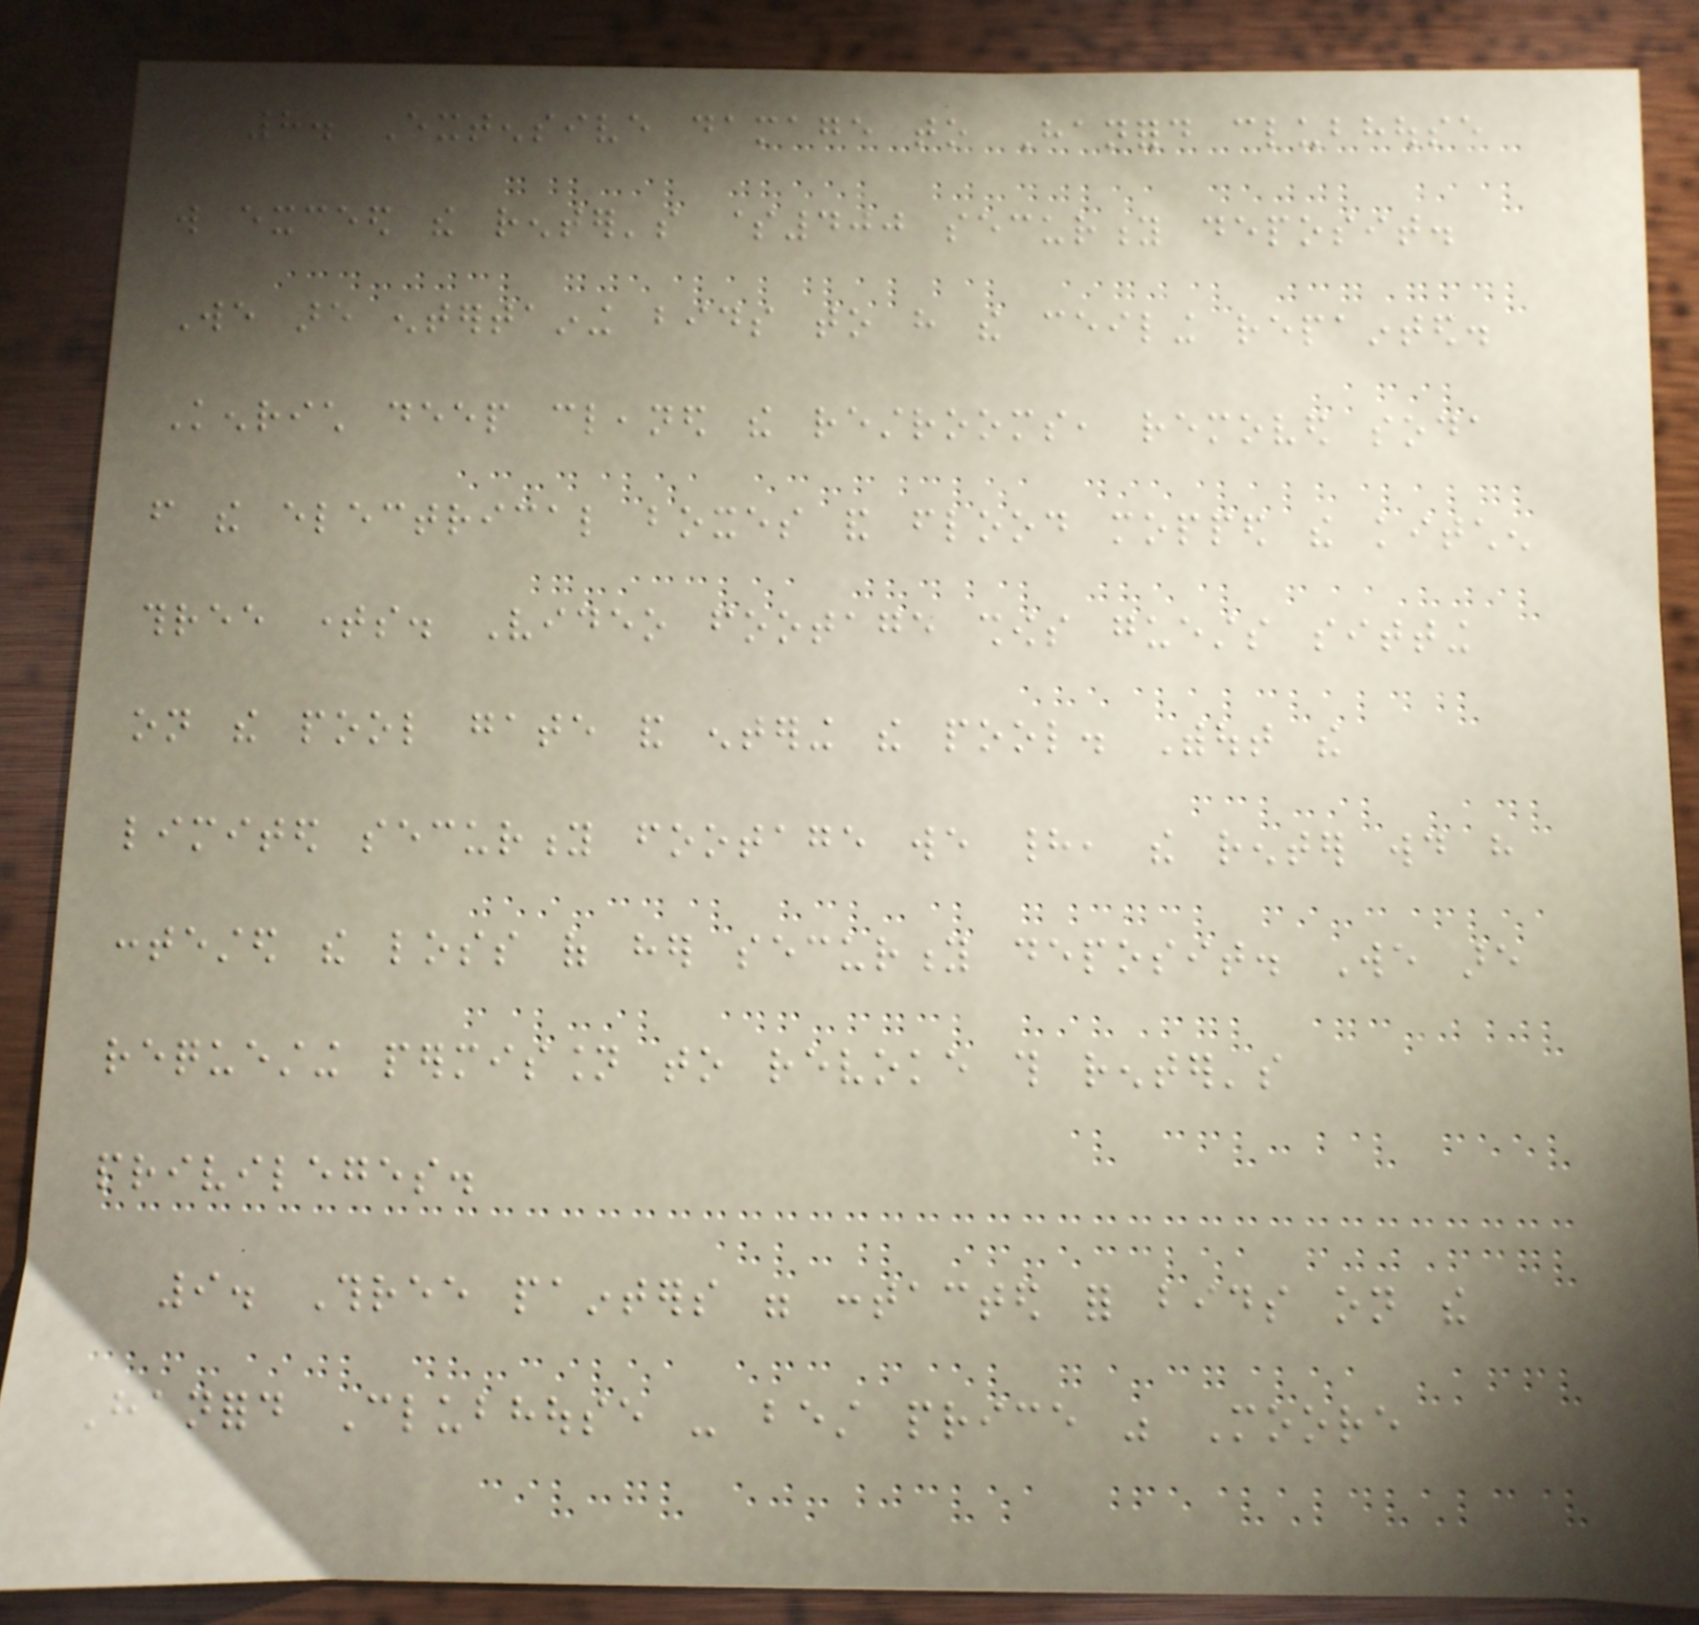8. Extensive damage to Hanford clubhouse
will exceed the renter's $400 security deposit.
We are entertaining bids to have the ceiling repainted.
Kenrich deep cleaned the restrooms, removed soda
from the electrical boxes and flood mopped the kitchen
three times. Video footage shows guests sitting
on the pool gate and entering the pool. Without the
limited security footage we had, the renter would have
contested the loss of her security deposit. We are
requesting permission to revoke this renter's
privileges.
9. Three painters were contacted for bids on the
Hanford Clubhouse - best price was Moore
